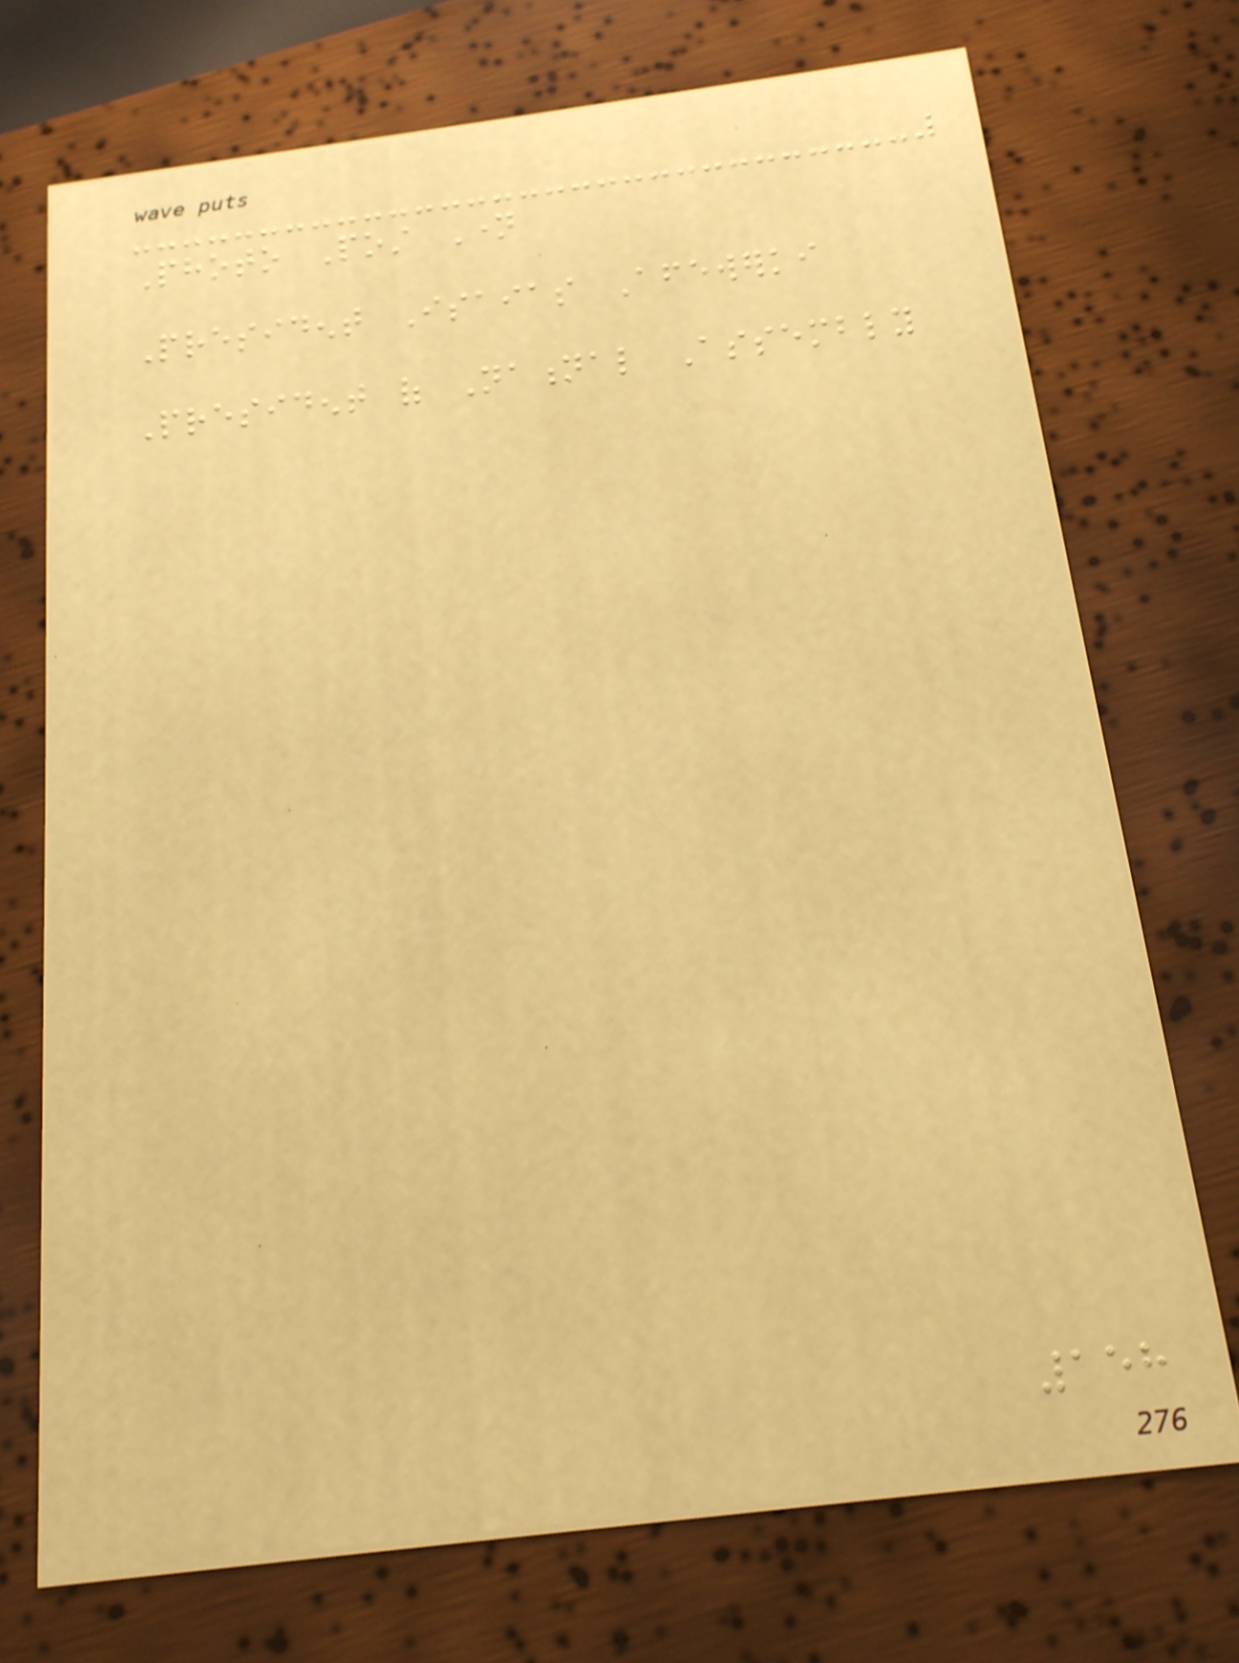Photo Post Name
President Isaias Afewerki
President of National Assembly
158
